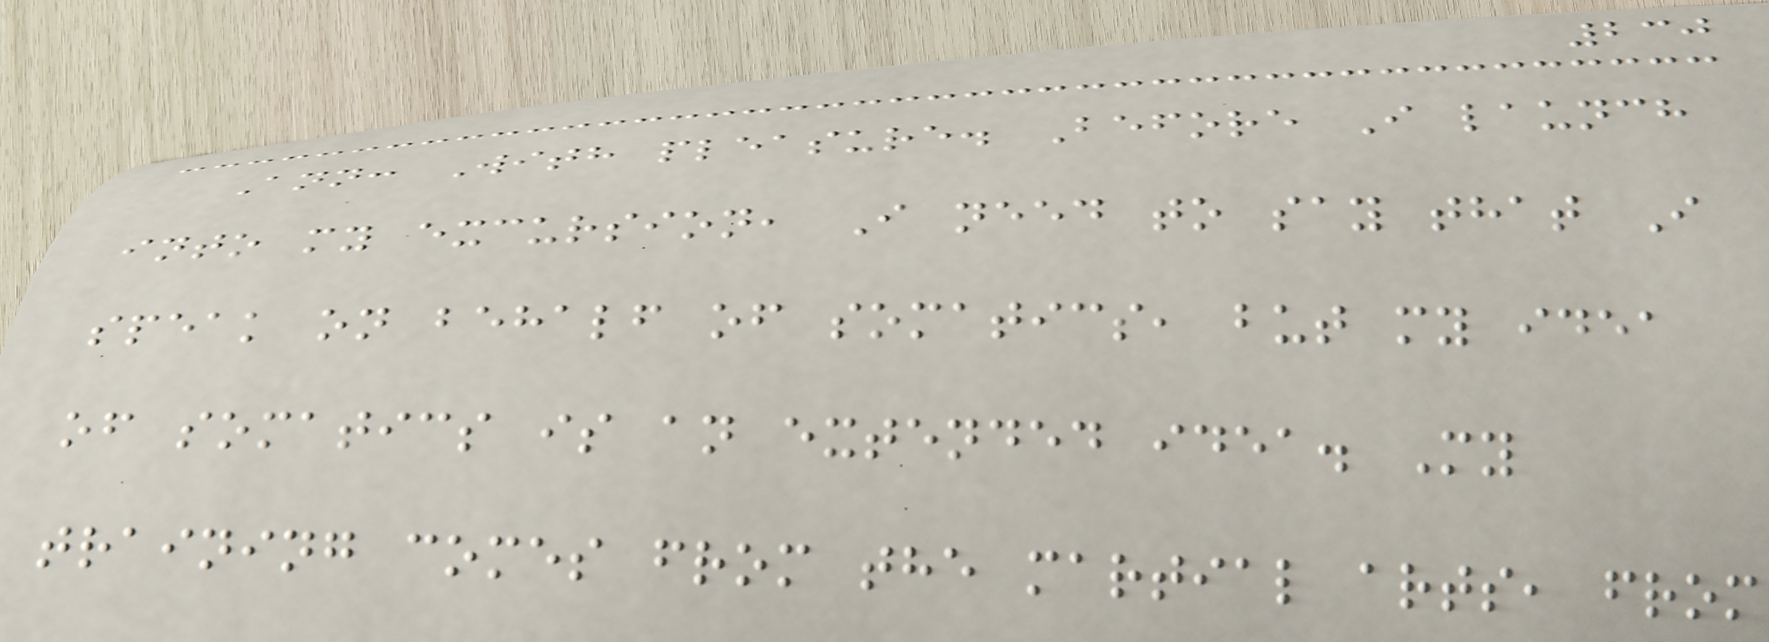230
Ann: With pleasure. Before I launch
into my excursion, I need to say that I
speak on behalf of somatics, but my idea
of somatics is an extended idea. My
training comes from the martial arts, from
